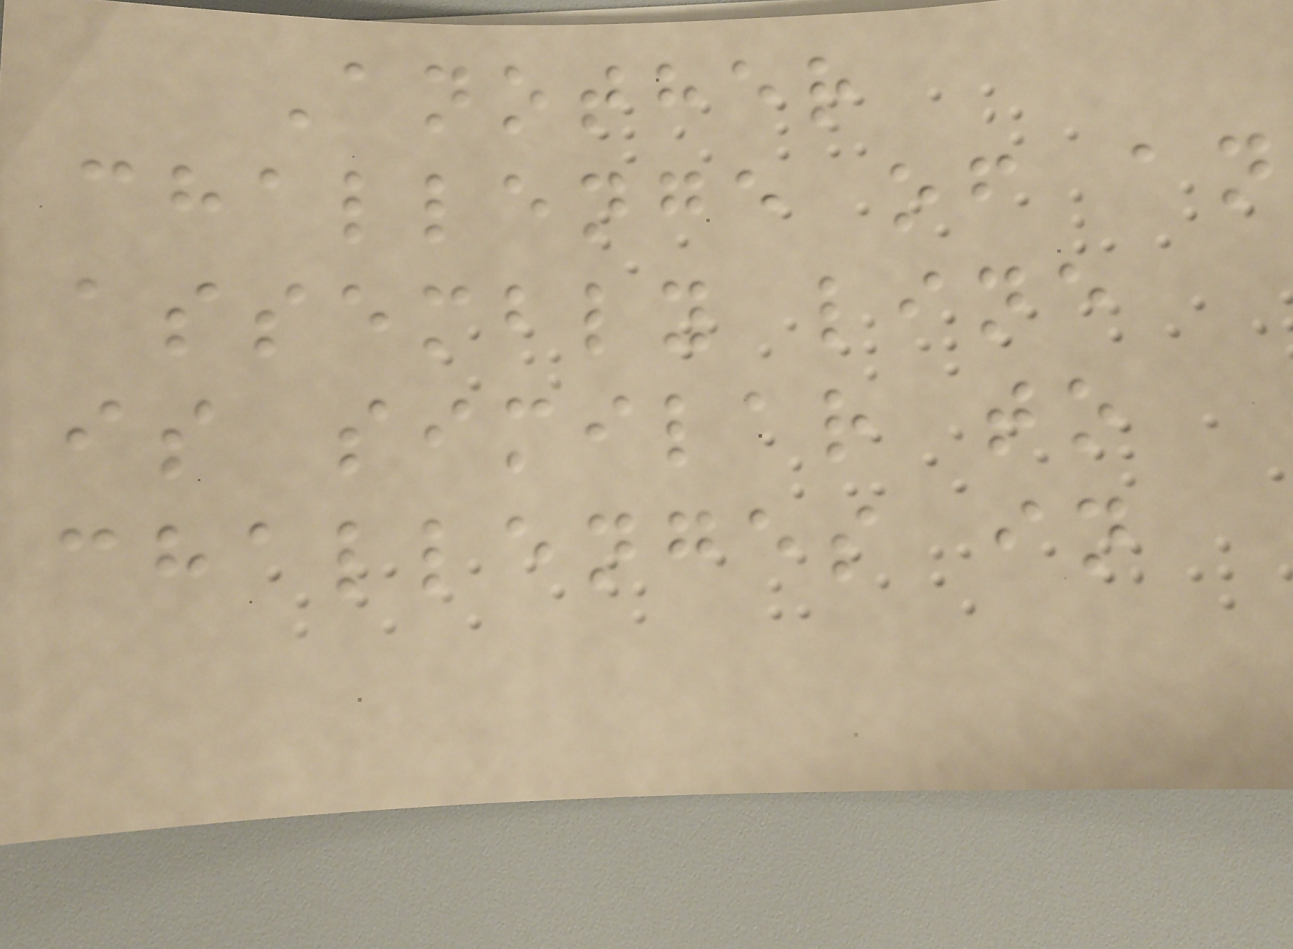Another
challenge of an
assembly line
is similar to
challenges in
